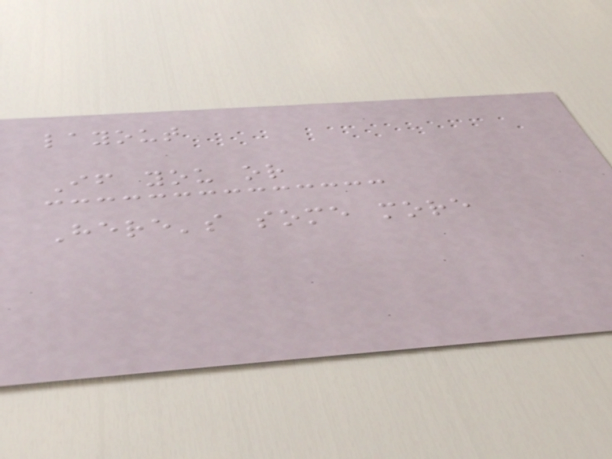layout
If you or
Here's some more
